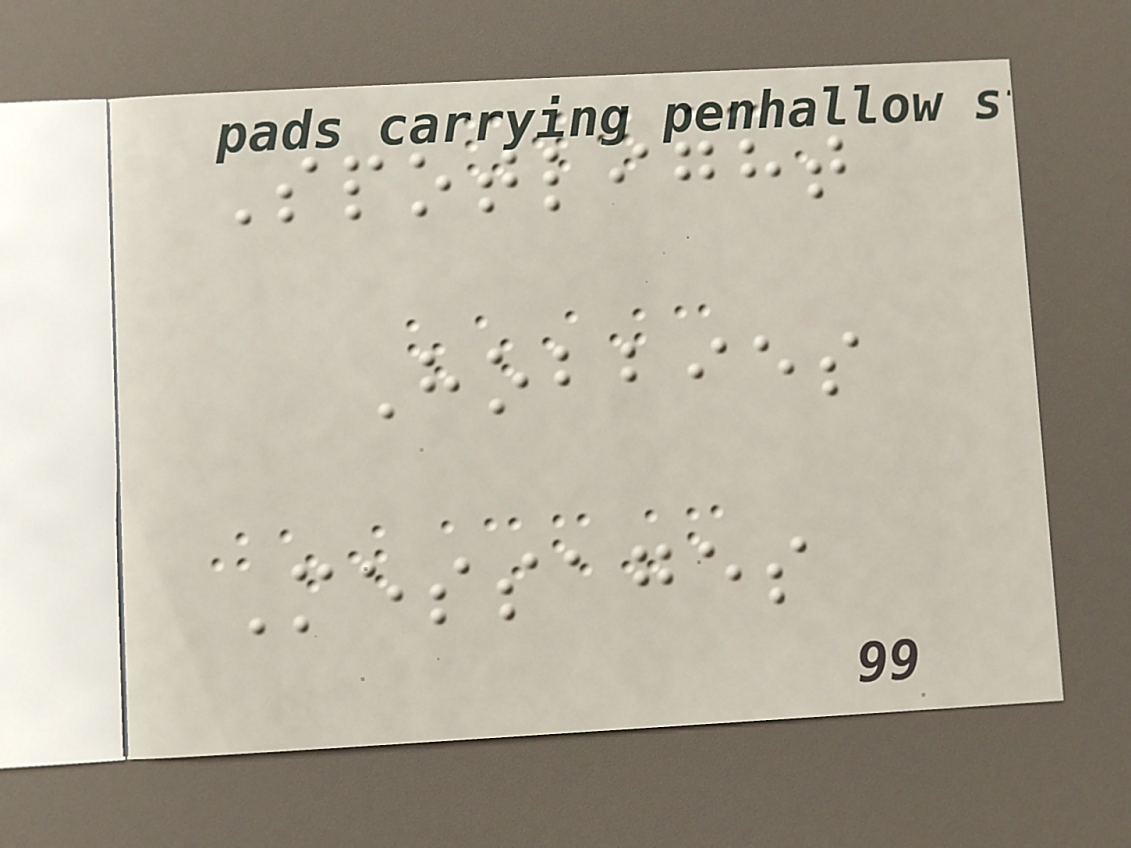Spotlight
Hobbies
Messages
